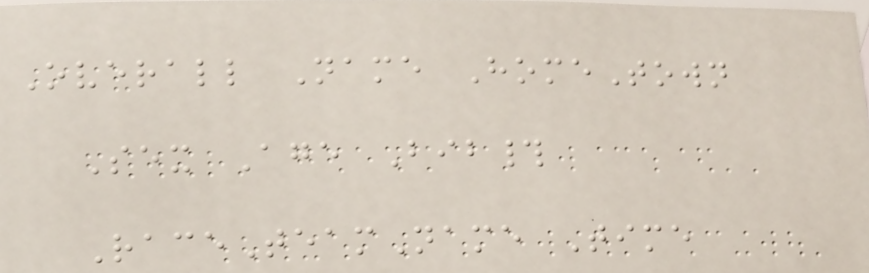Overall Name HomeTown
Sex Age Bib#
RaceTeamName Time
